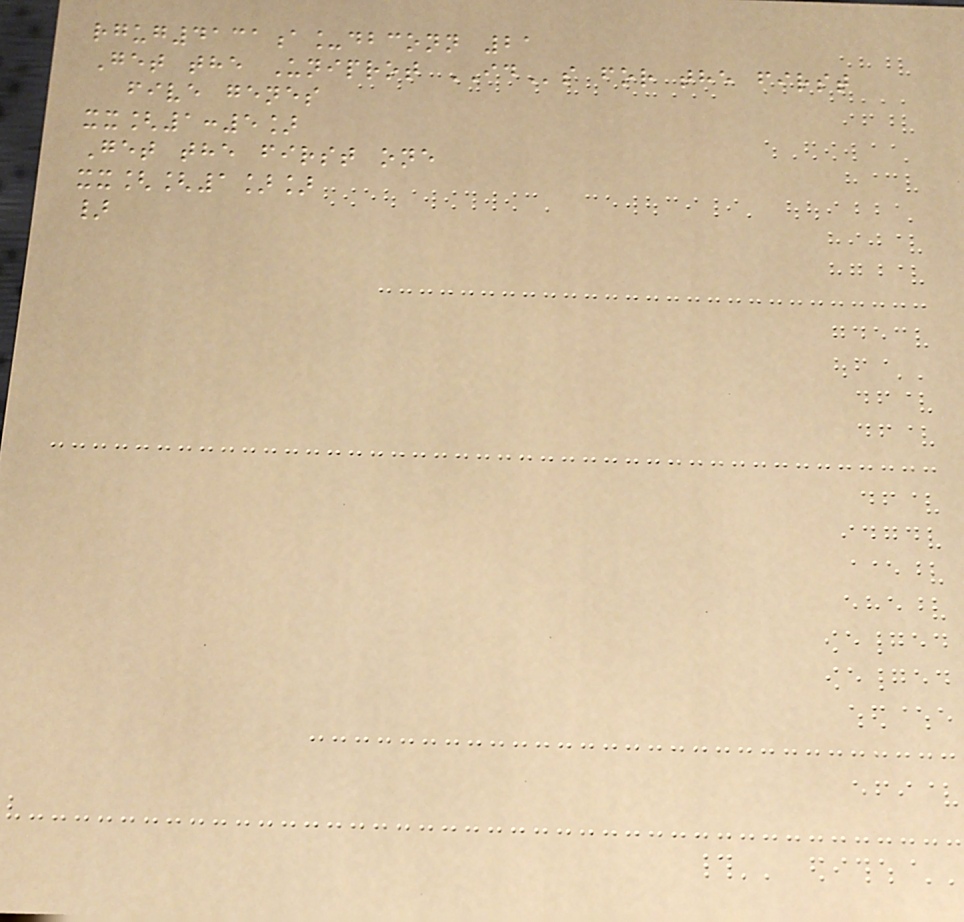rgug4131a_dbconn 21
Get the Uniprot IDs for the first
five genes
xx[1:5]
Get the first one
xx[[1]]
}
